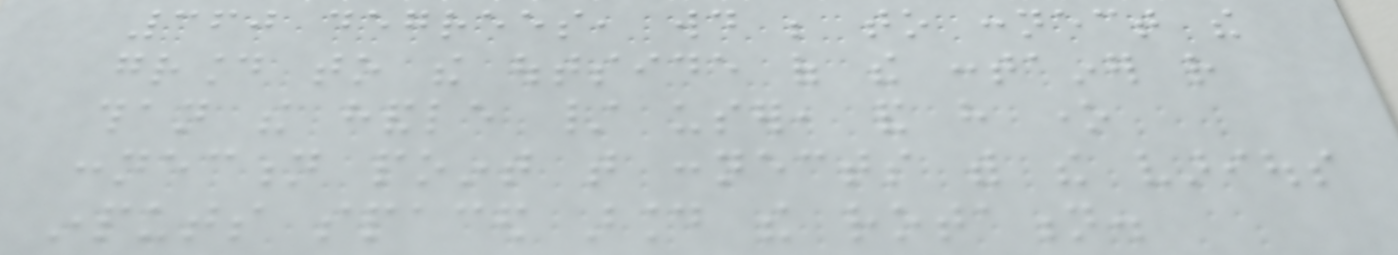360 degrees, would be to connect the
ground to the outside of the container rather
than the handle / user, and have one
connection point that connects with the various
inputs spaced around the rotation.
